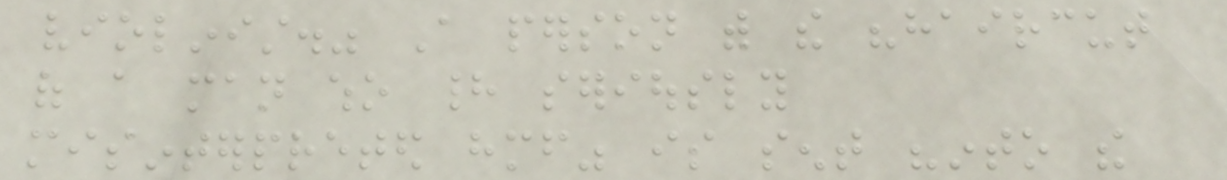violinist." A person with the "haircut
of a man who had seriously
misinterpreted himself" is sent "into the
